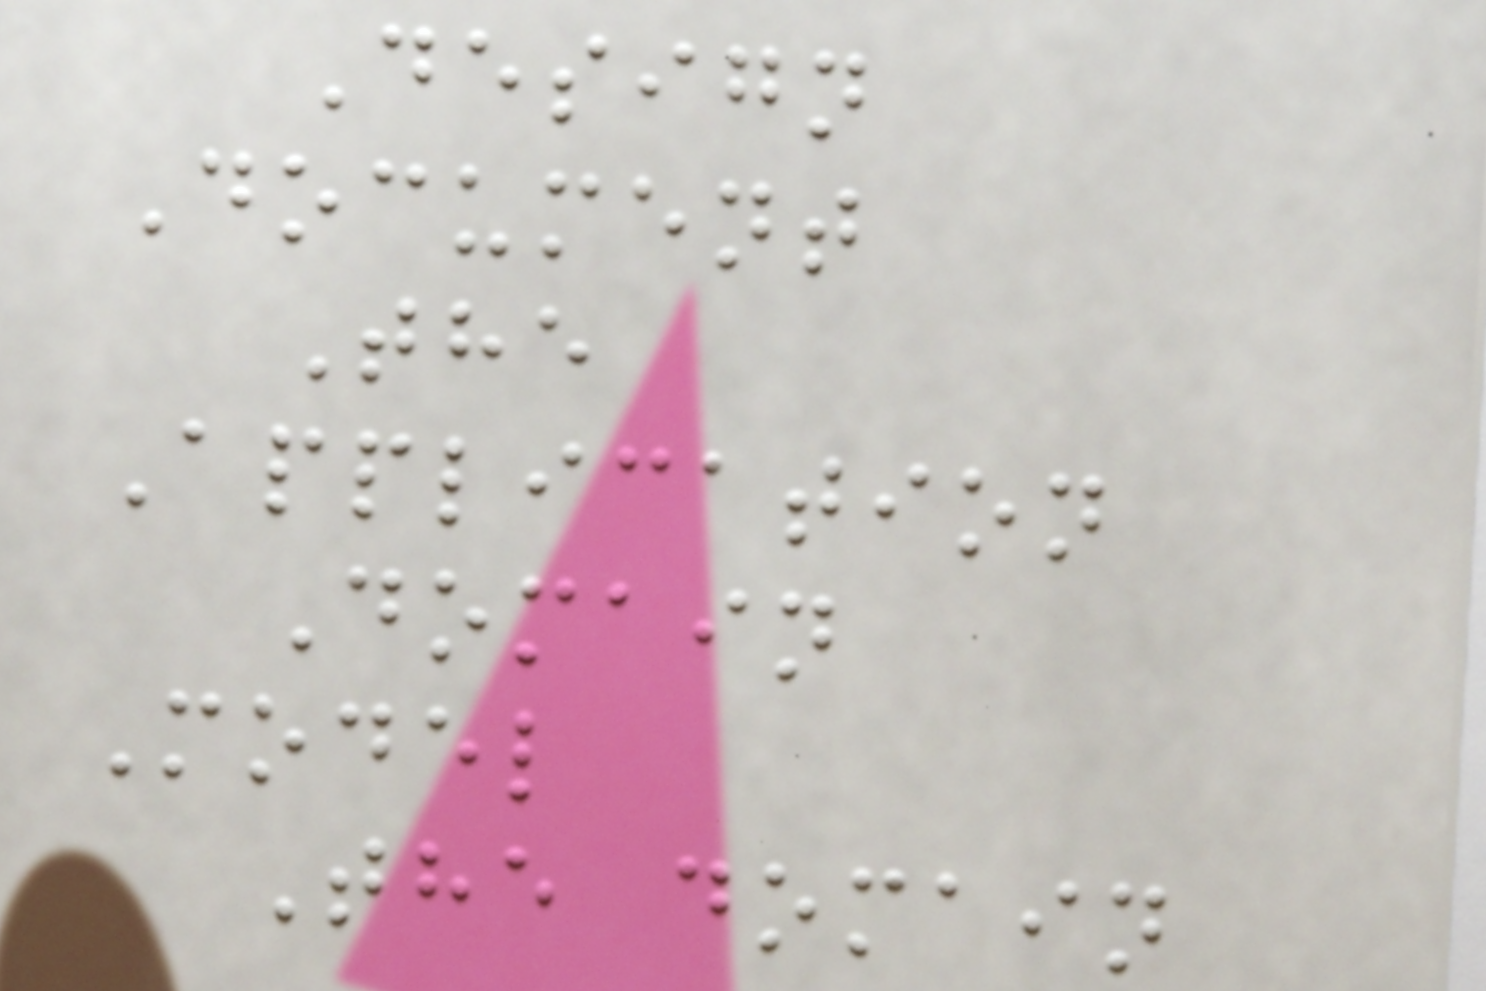Design
Document
The
Application
Domain
Model
The domain
